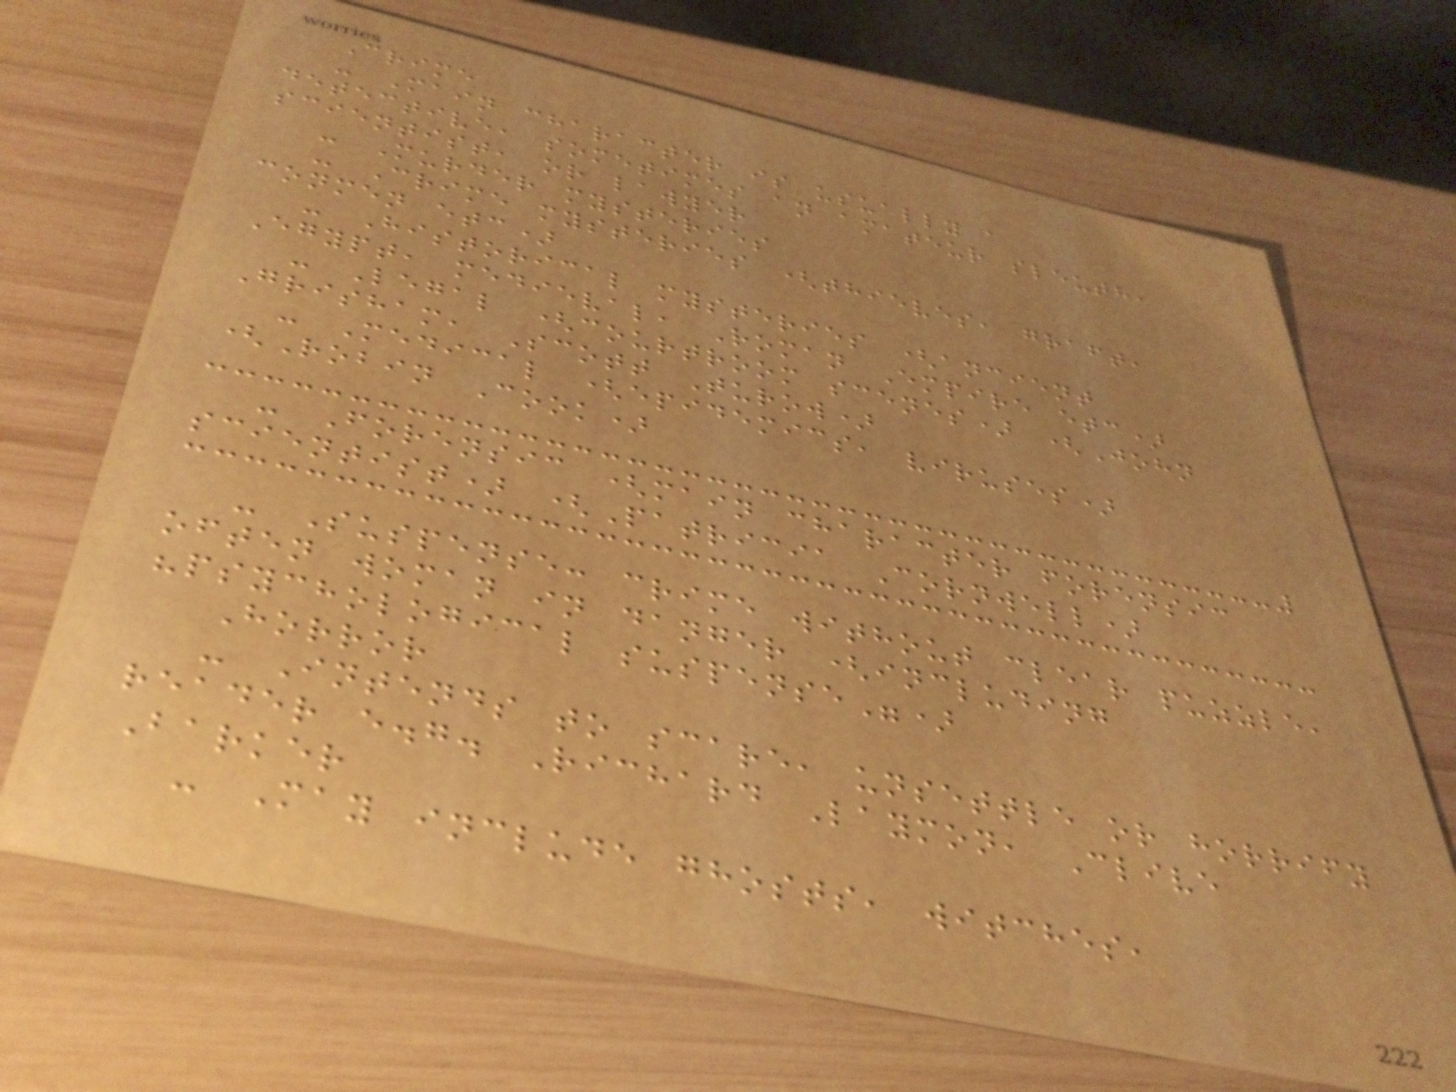Crime
- Main character is usually a
detective, sometimes an amateur sleuth,
scientist, or lawyer
- Murder mysteries
- Crime mysteries (thieves, graft,
conmen etc)
- Historical mysteries (ancient
Egypt, medieval, Roman Empire etc)
- Legal (courtroom scenes) (John
Grisham, Scott Turow)
- Medical (epidemics, viruses)
(Robin Cook)
- Forensic (main character forensic
scientist) (Patricia Cornwell)
- Suspense: crime without clear puzzle,
often woman in danger (including
"psychological suspense")
Horror
- Intends to scare, unsettle or horrify
reader e.g. Richard Laymon, Clive
Barker
- May include ghosts, witches,
